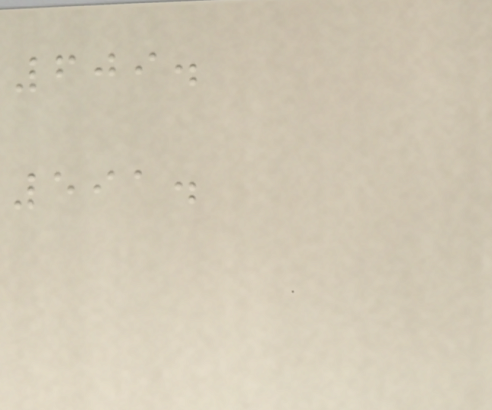609.
591.
